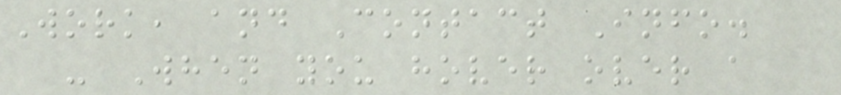Work, and Contact Info.
- When you hover over a
